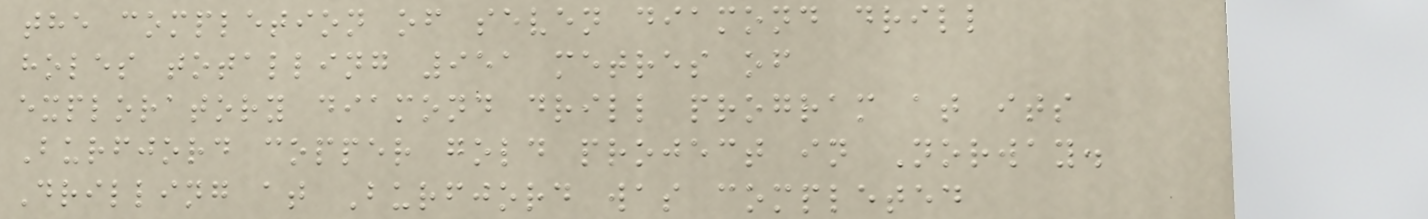the completion of seven diamond drill
holes totalling 951 metres of
exploratory diamond drill program at its
Burfjord copper gold project in Norway.
Drilling at Burfjord was completed
